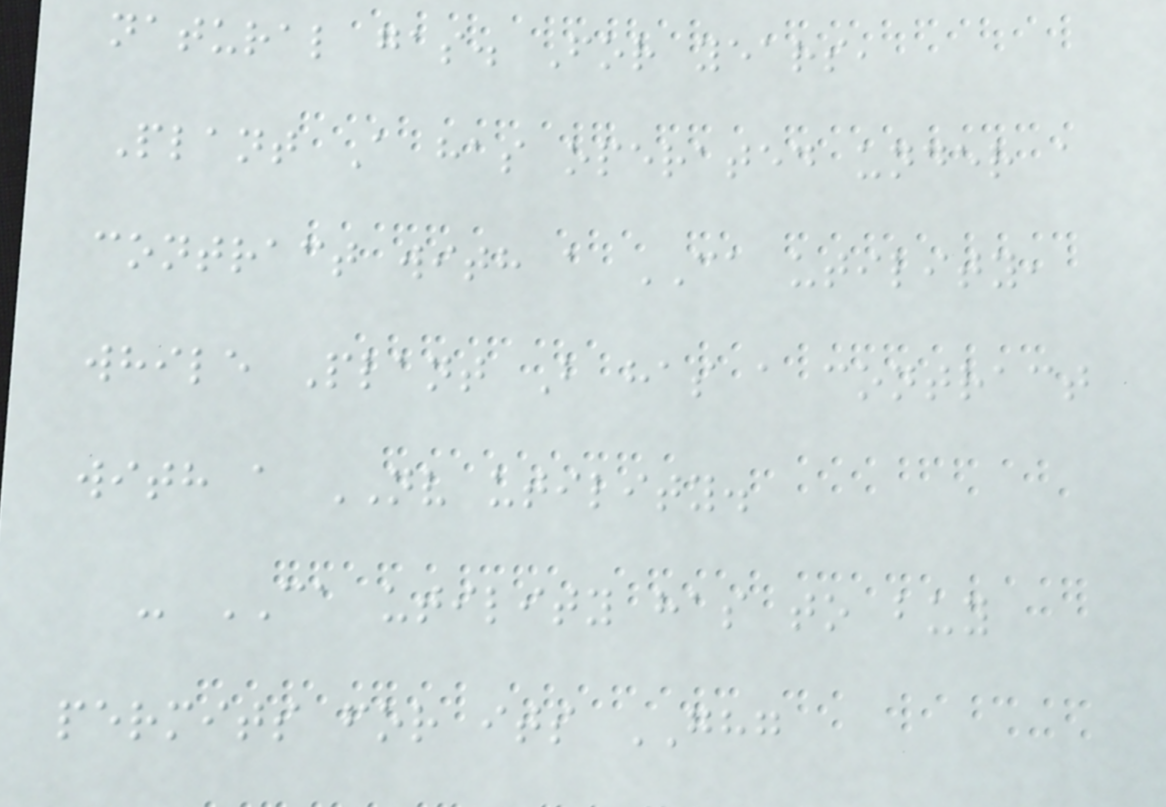natural gas. For years,
Plant A has operated under a
contract with a CA utility,
while Plant B has a contract
with a NV utility.
- CA utility has to buy
permits for its GHG
